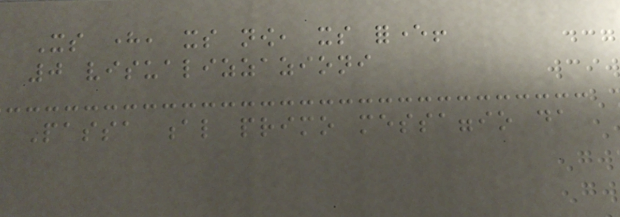Its here, its now, its forever!
0 visualizzazioni
Passa al primo messaggio da
